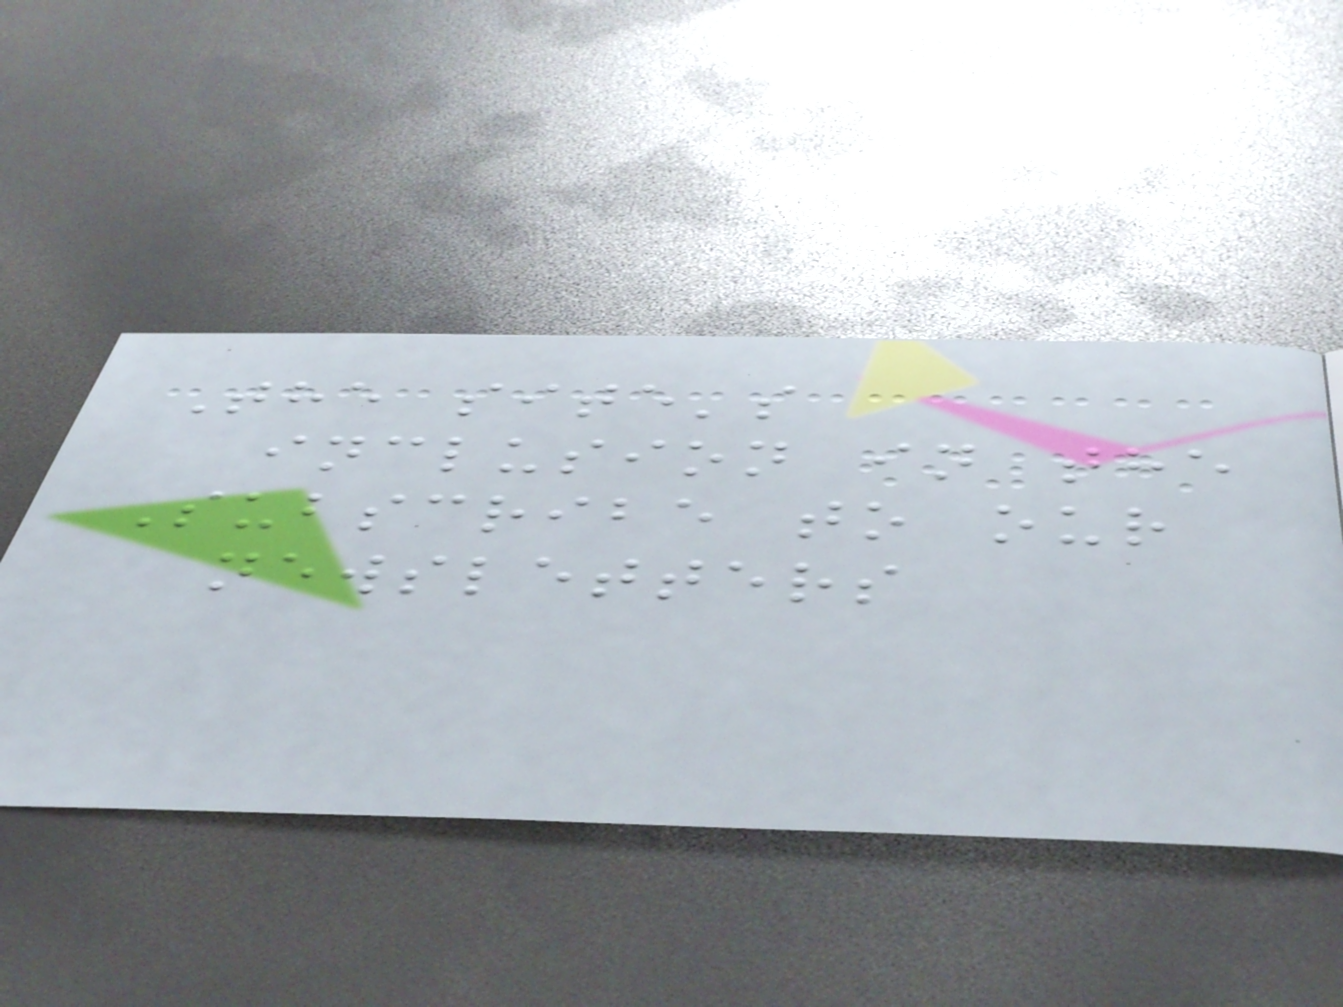The site's
inclusion in the
Subscribe to our
newsletters
